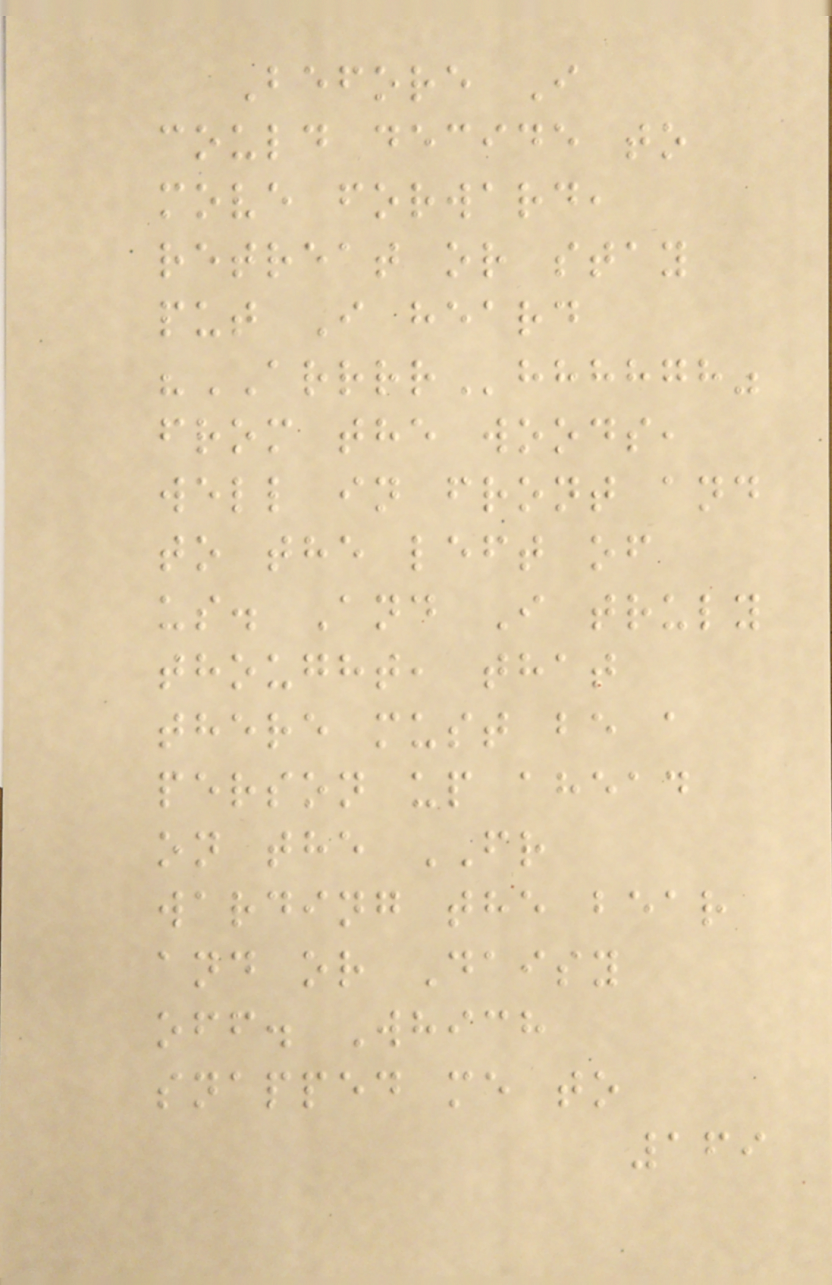Before I
could decide to
move forward,
retreat or stay
put I heard
"ARRRRhhhhgh"
from the woods,
well in front and
to the left of
us. And I truly
thought, that
there must be a
person up ahead
on the FR
warding the bear
and or Daisy
off. Which
snapped me to
169
